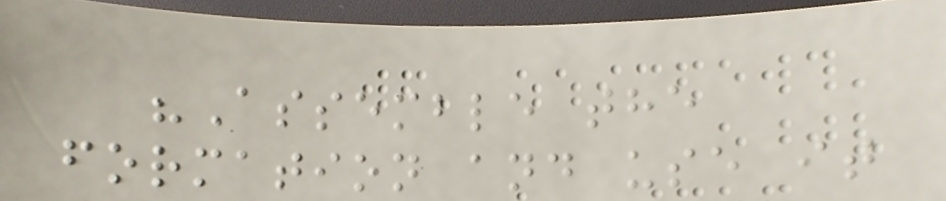"Assemble the
formation and use it
